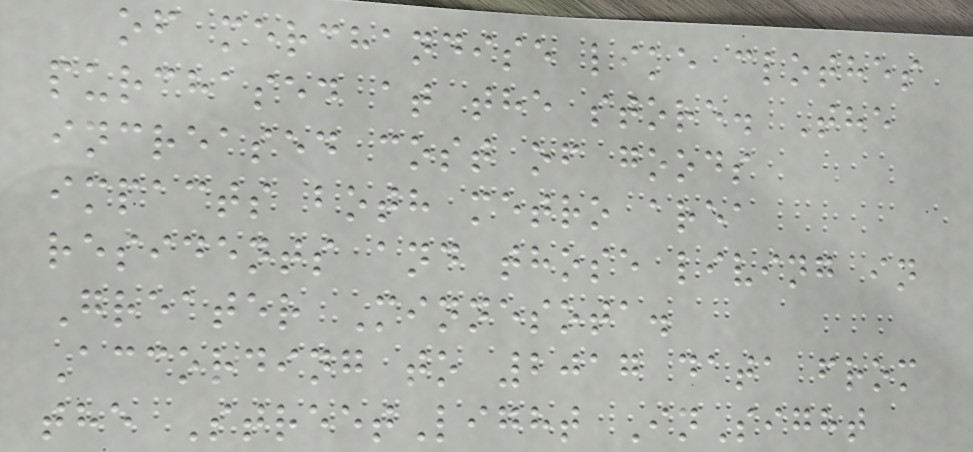of merchandise like clothes
purchased at the store. The
increased cost of goods
impacts both metro area
residents and those living in
Greater Minnesota.
According to 2017 data from
the StreetLight InSight
